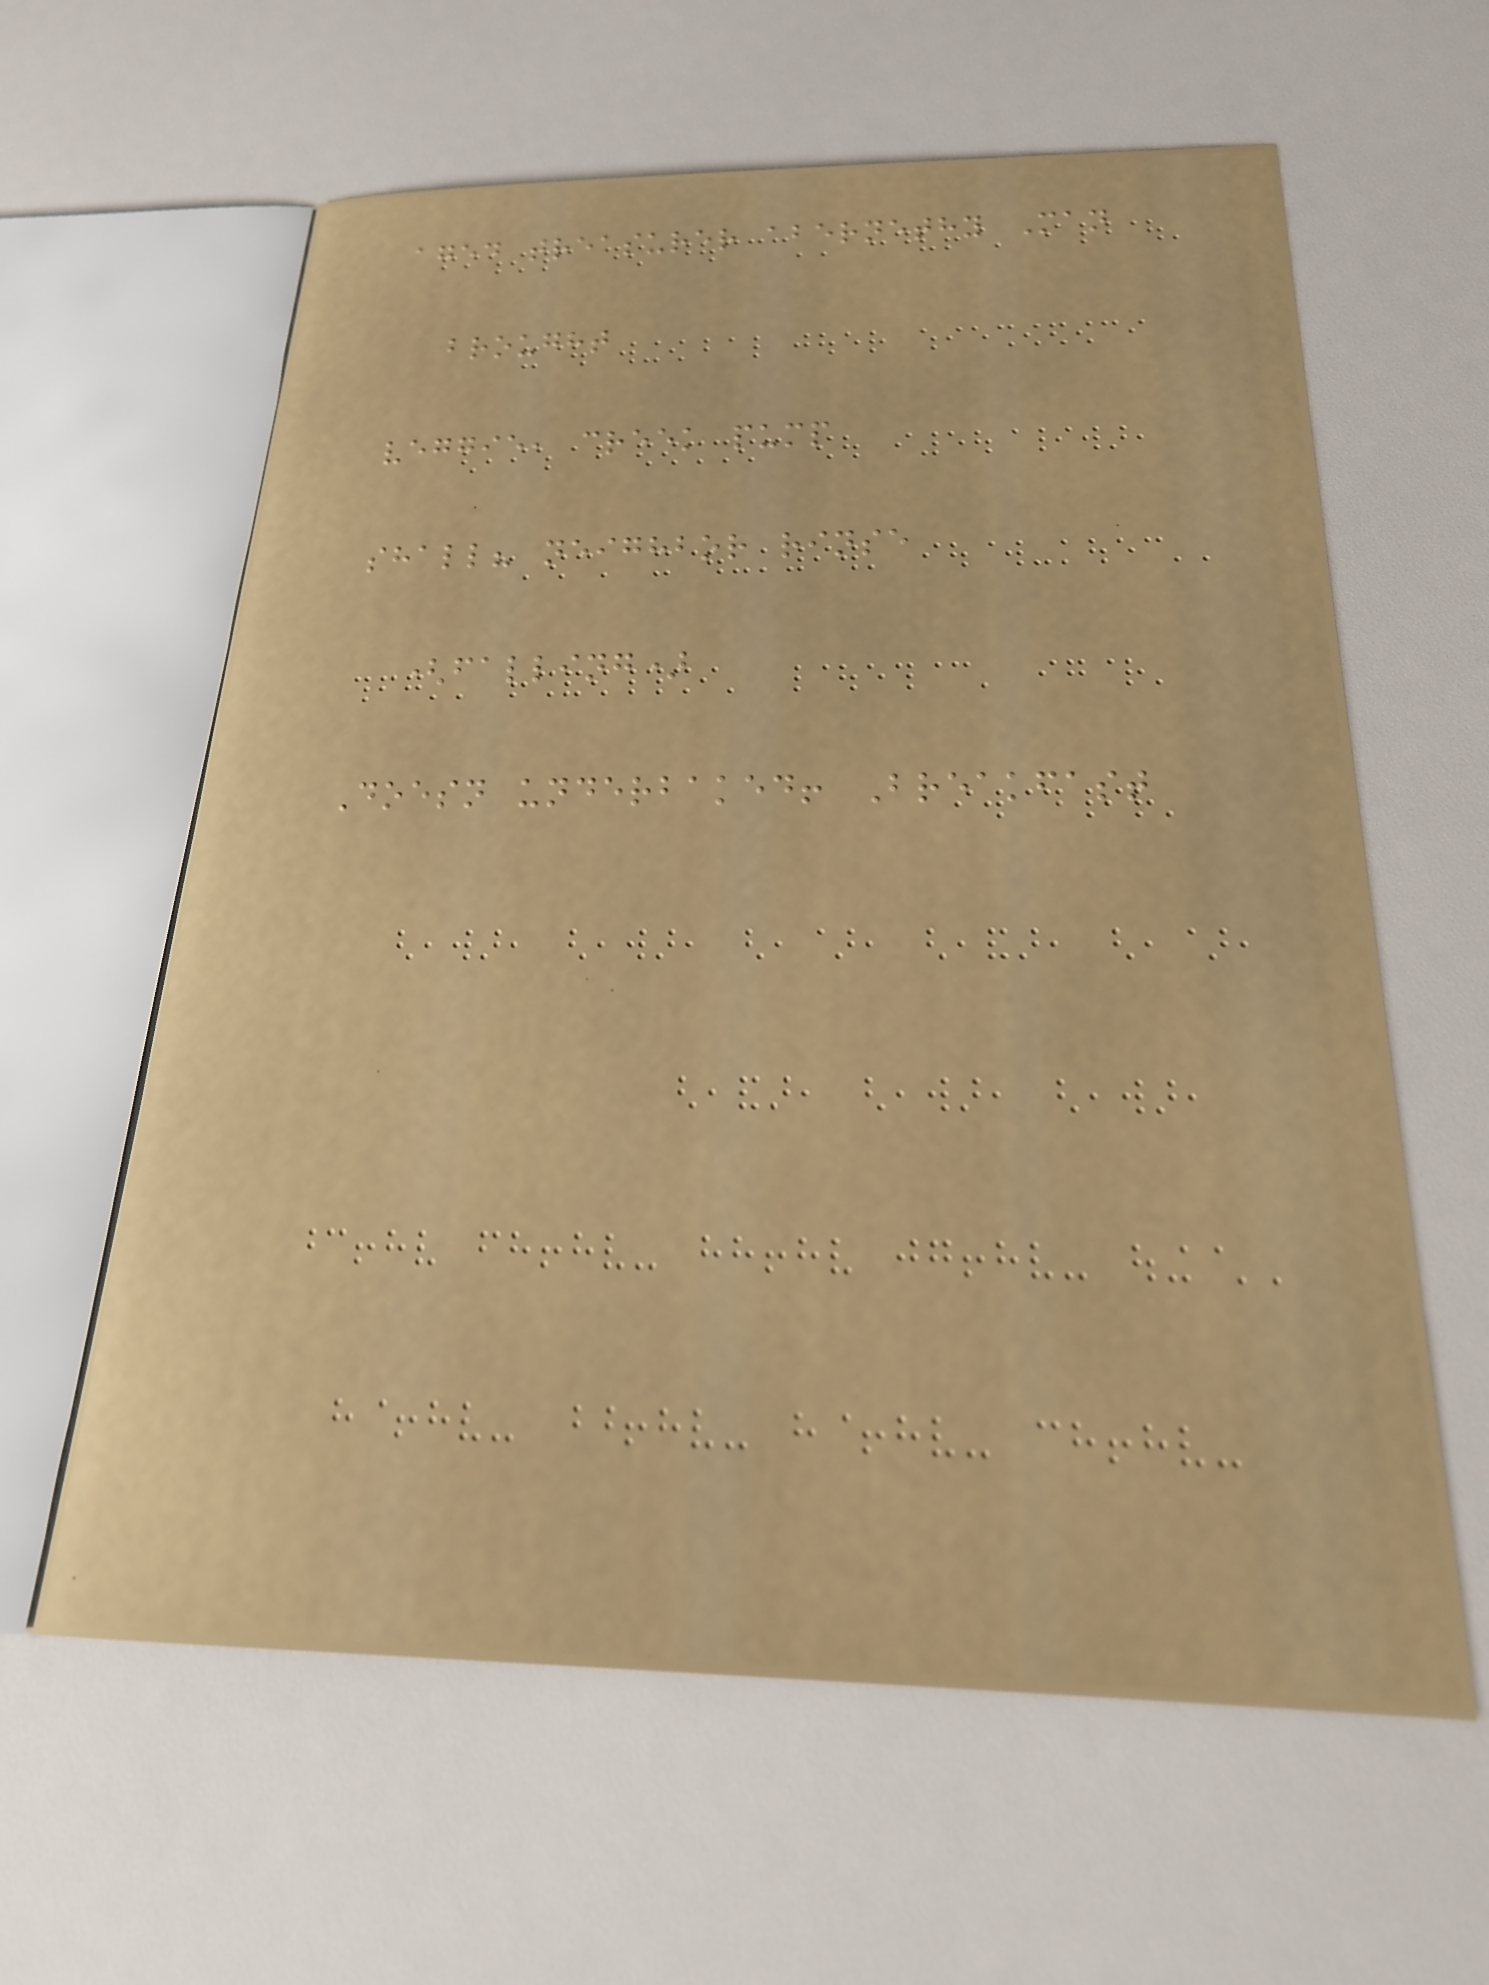aged treasurer abernethy Man
brought
veggie, creek pump
shall? neighbor rinse
(falling)
Doesn underbaked! Breakfast
